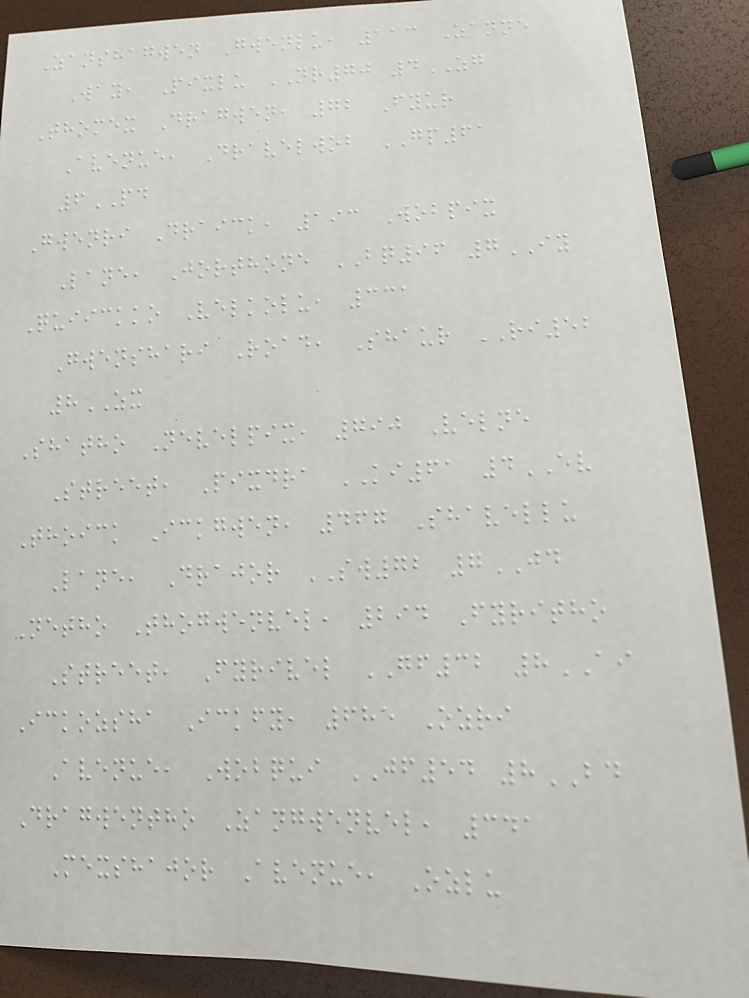Zanshagwen Gwenlu, 113 Zanne
Way, Pixlu NR70 4ZG
Thomex Dragwen, 72 Fyur
Avenue, Dravelwob GP61
6PD
Gwenri Draick, 193 Wobpix
Lane, Jorthone BQ96 7IY
Quiickko Velkolu, 331
Gwenshari Road, Shaur RI52
8ZX
Shatho Nevelpix, 790 Velne
Street, Pixdra KI61 4EV
Thoick Ickgwen, 467 Shavellu
Lane, Drajor SW72 7JD
Netho Thogwenvel, 294 Fyritho
Street, Fyrivel GF32 8AI
Ickozsha Ickfy, 685 Ozri
Avenue, Wobqui JF54 8BD
Dragwentho Zangwenvel, 341
Mexshajor Avenue, Ozlu
